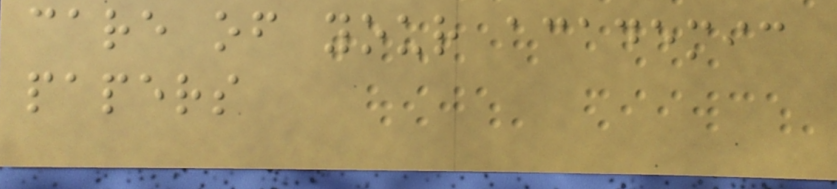care of your academic
papers
